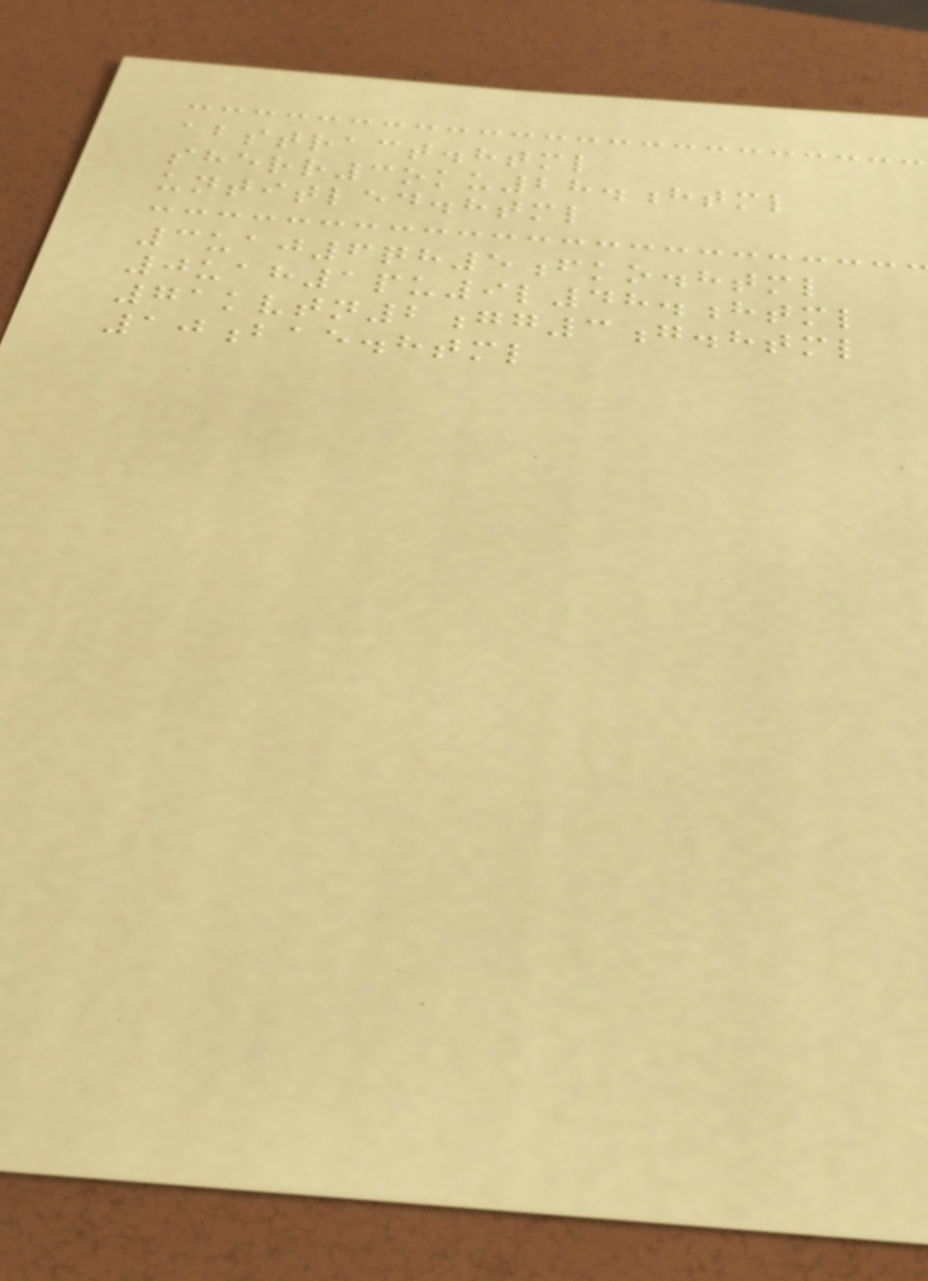abstract.html
sherr3oku28.html
untitled.html
3uaj6qh5fko.html
0uah1pu9l48.html
71kvtn2gg3g.html
10bae.html
